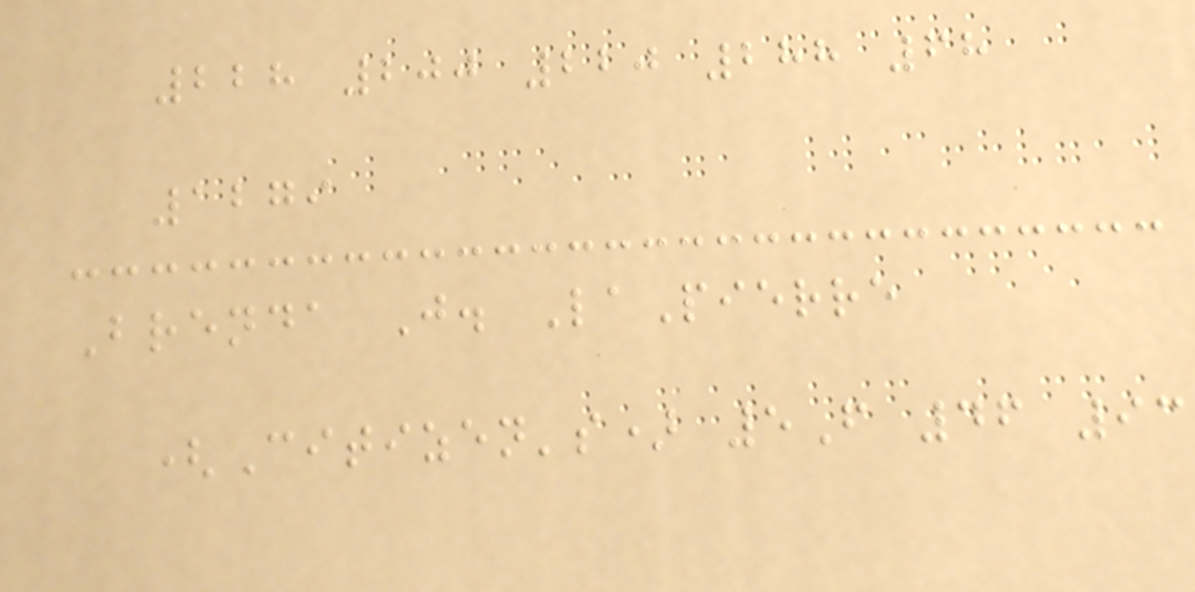228 200 220 288 68
1279
Brenda J. LaPierre
(Citizen's) 5F 46 93
